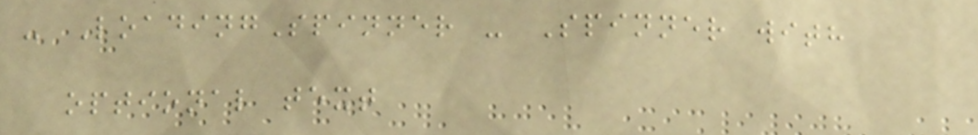- LoadingSpinner - Spinner with
optional text
